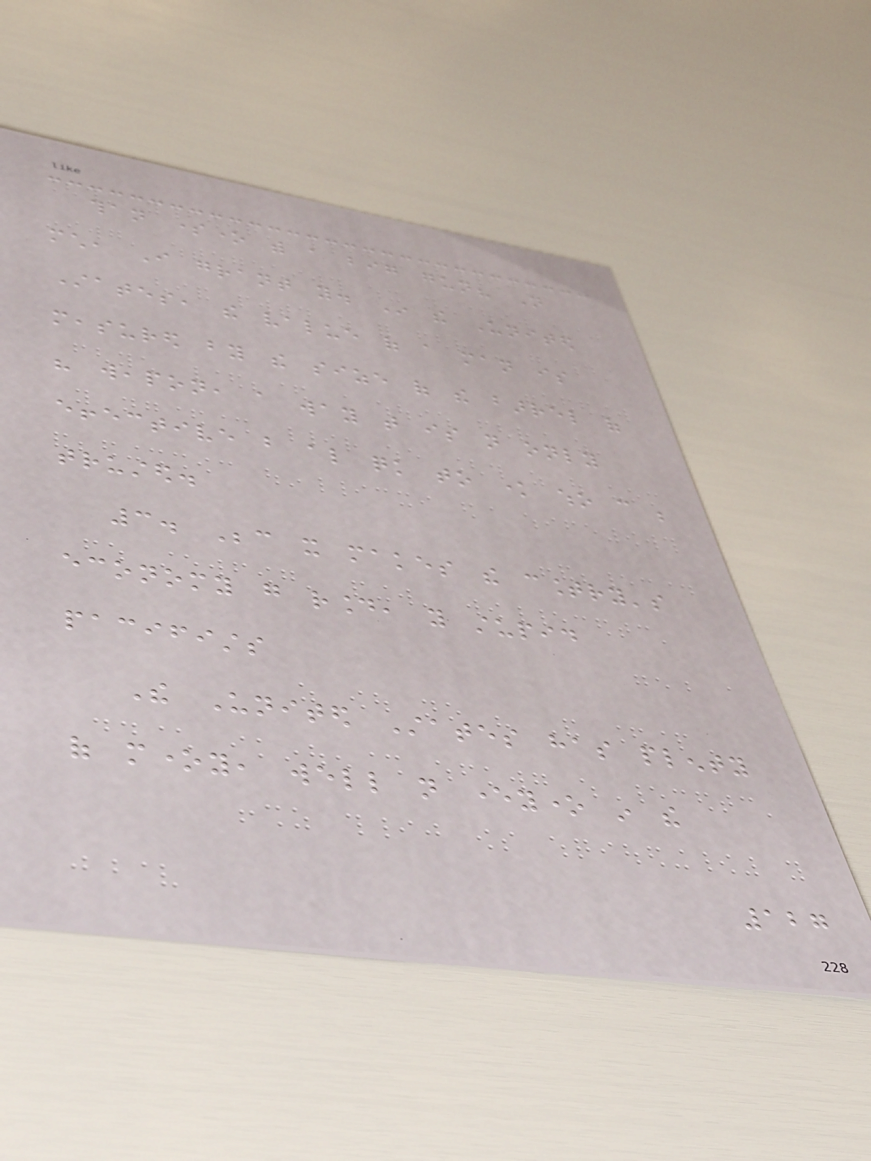than someone with a big gun? Not
much, I grant you. In the United
States, the value of a man is
measured by the size of the barrel of
his weapon, a way that is not only
effective but also quick to know who can be
trusted.
3. Because it makes the country's
economy go round, you stupid
pacifists
The United States has plenty
of money, well not everyone in the
127
